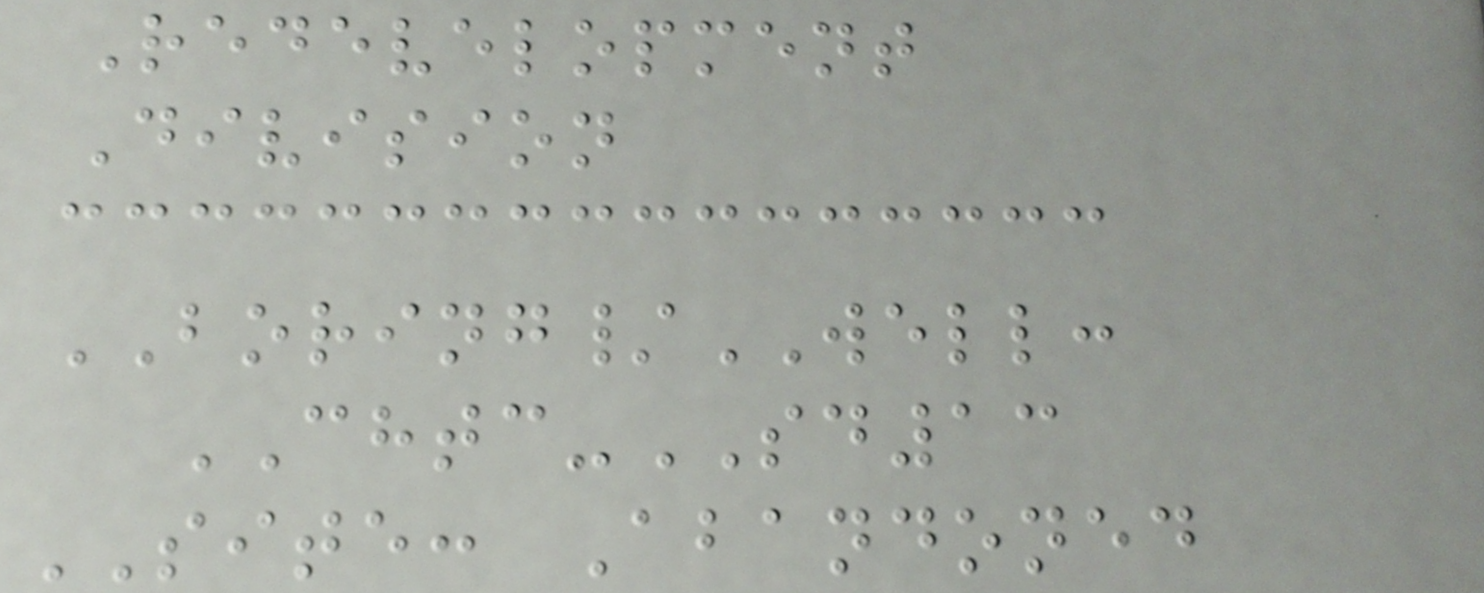Redevelopment
Division
BORING/WELL:
CHTC-SD13
SITE: Abandoned
